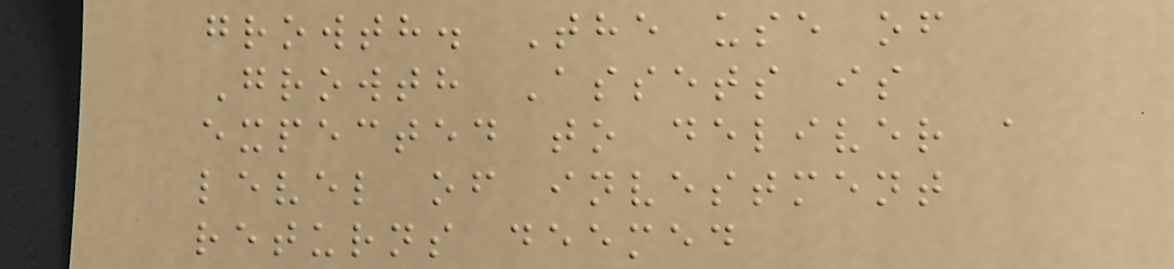growth. The use of
Growth Assets is
expected to deliver a
level of investment
returns deemed
